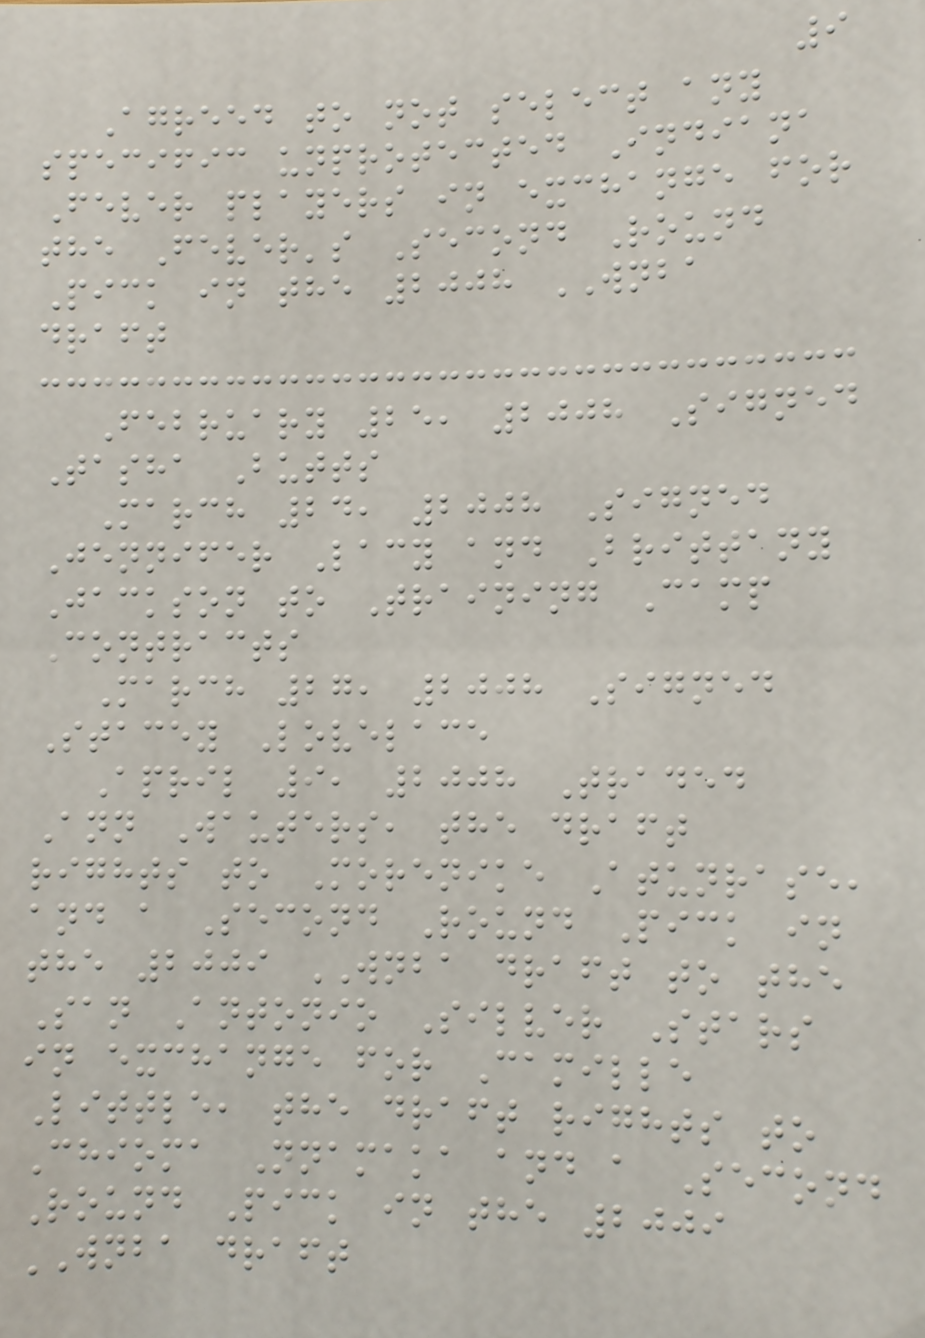9
Agreed to not select any
specific unprotected Indiana
Fever players in exchange for
the Fever's Second Round
Pick in the 2008 WNBA
draft
February 25, 2008 Signed
Tasha Butts
March 24, 2008 Signed
Jennifer Lacy and Brittany
Jackson to Training Camp
Contracts
March 27, 2008 Signed
Stacey Lovelace
April 9, 2008 Traded
Ann Wauters, the draft
rights to Morenike Atunrase,
and a Second Round Pick in
the 2009 WNBA draft to the
San Antonio Silver Stars
in exchange for Camille
Little, the draft rights to
Chioma Nnamaka and a Second
Round Pick in the 2009
WNBA draft
